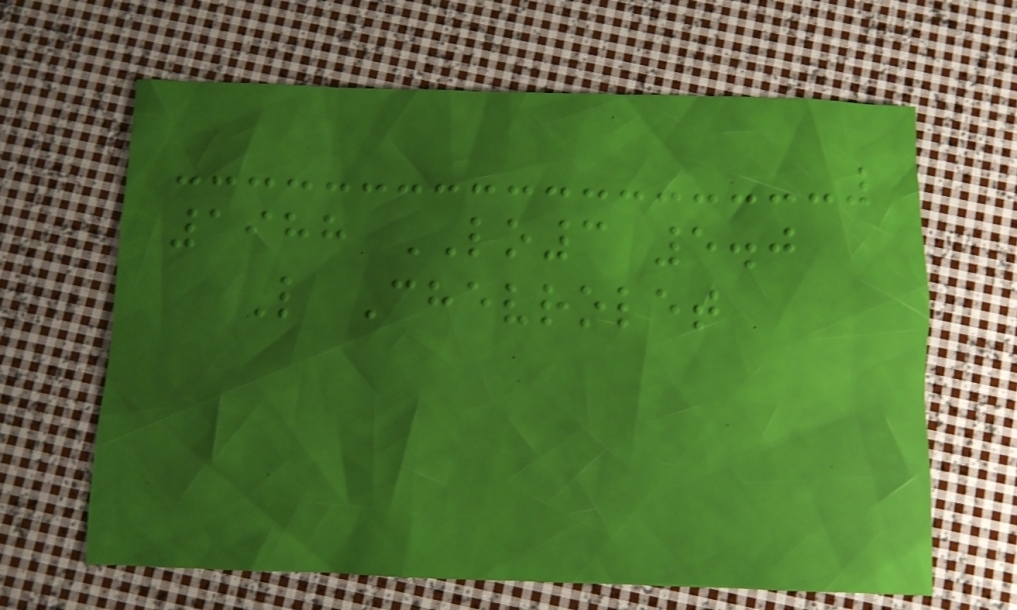1988 LO3 5.0
L Chevrolet
